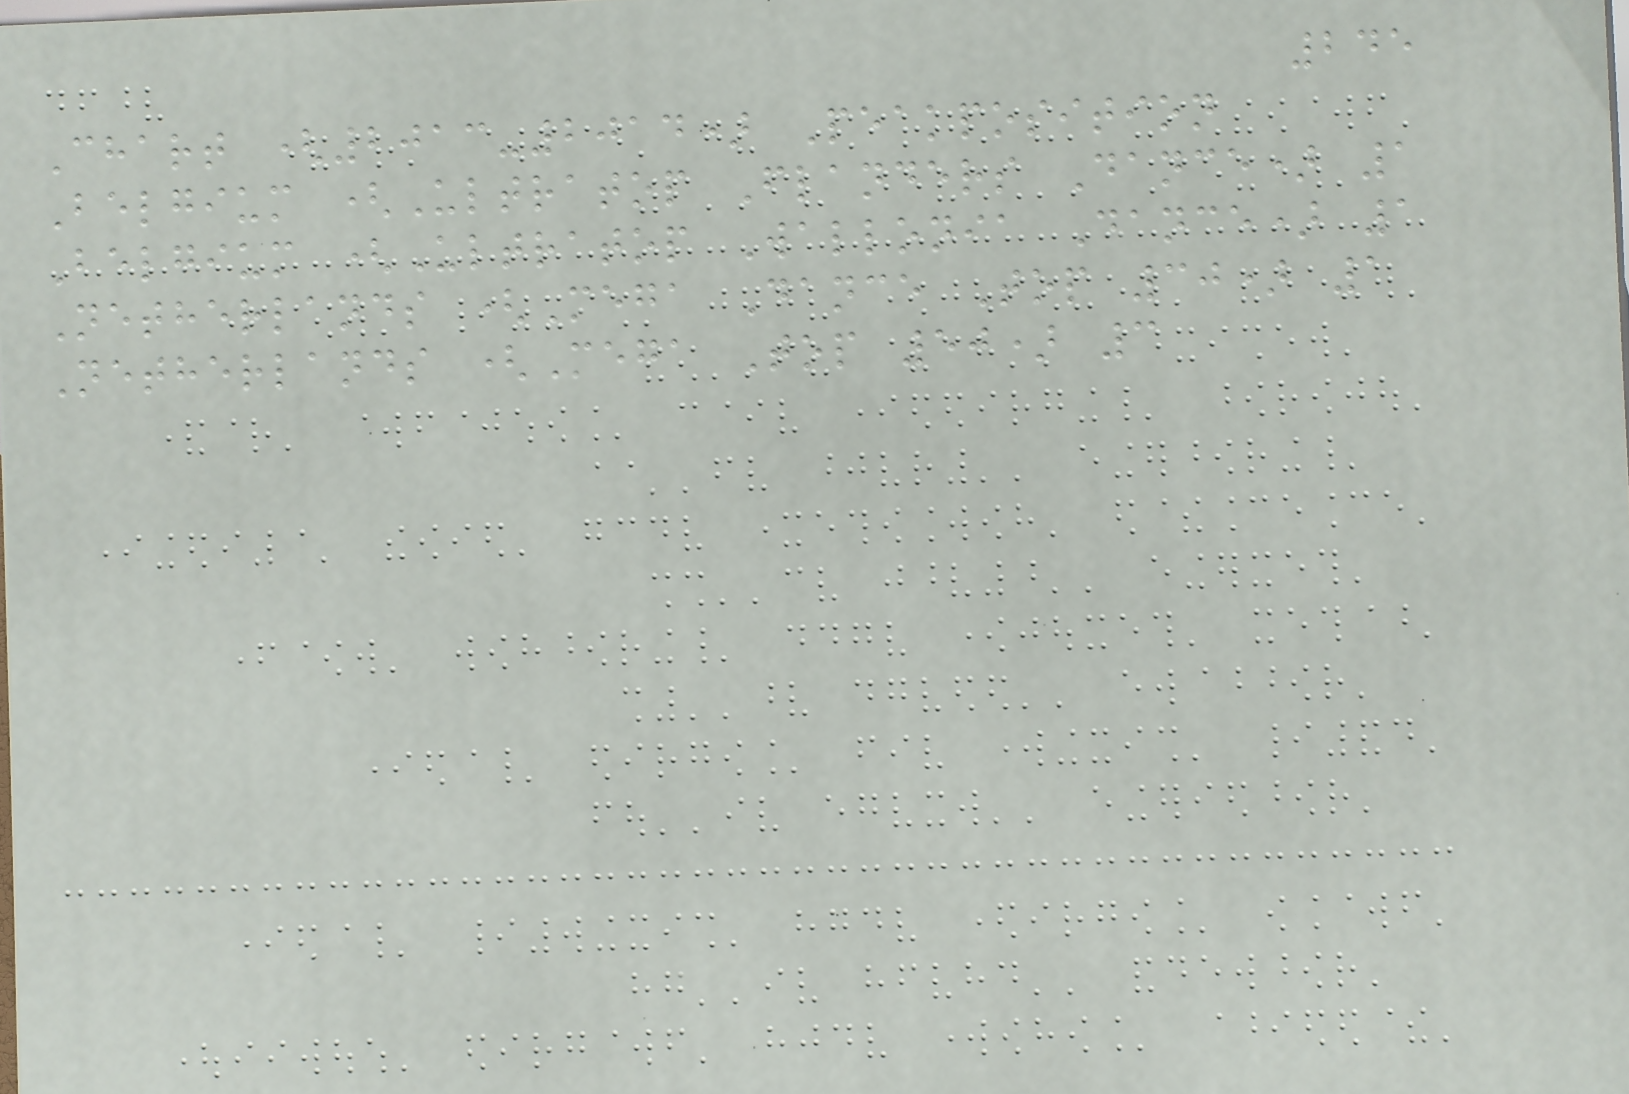245
Chart (2013-2014) Peakposition
Belgium (Ultratop Flanders Dance) 1
Belgium (Ultratop Wallonia Dance) 1
Netherlands (Mega Dance Top 30) 1
Netherlands (Mega Top 50) 3
